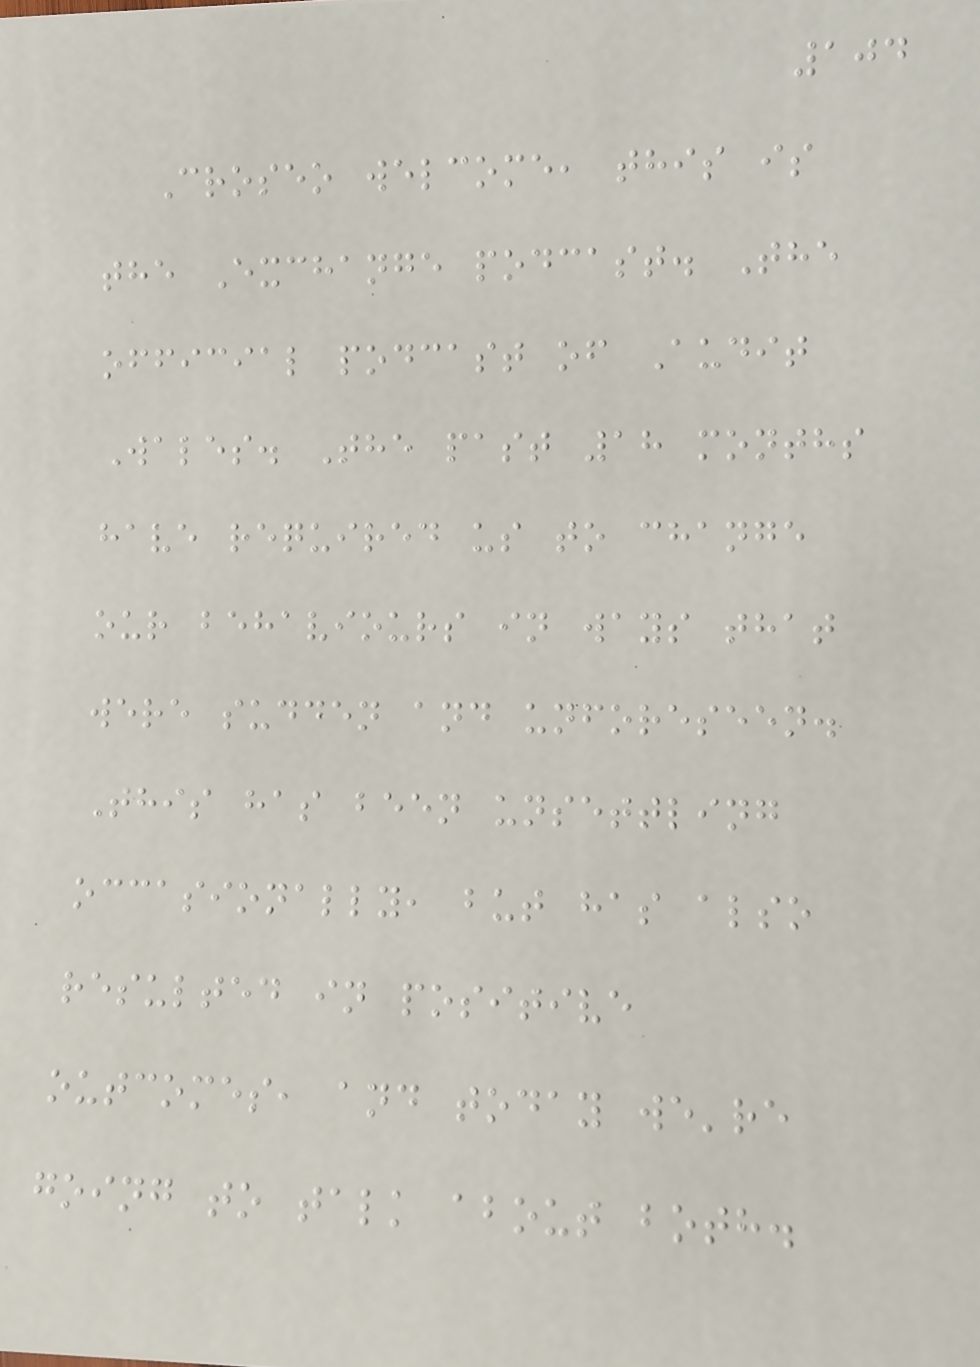104
Croseo welcome, this is
the Exchange podcast. The
official podcast of Audit
Wales. The past 18 months
have required us to change
our behaviours in ways that
were sudden and unforeseen.
This has been unsettling
occasionally, but has also
resulted in positive
outcomes, and today we're
going to talk about both.
